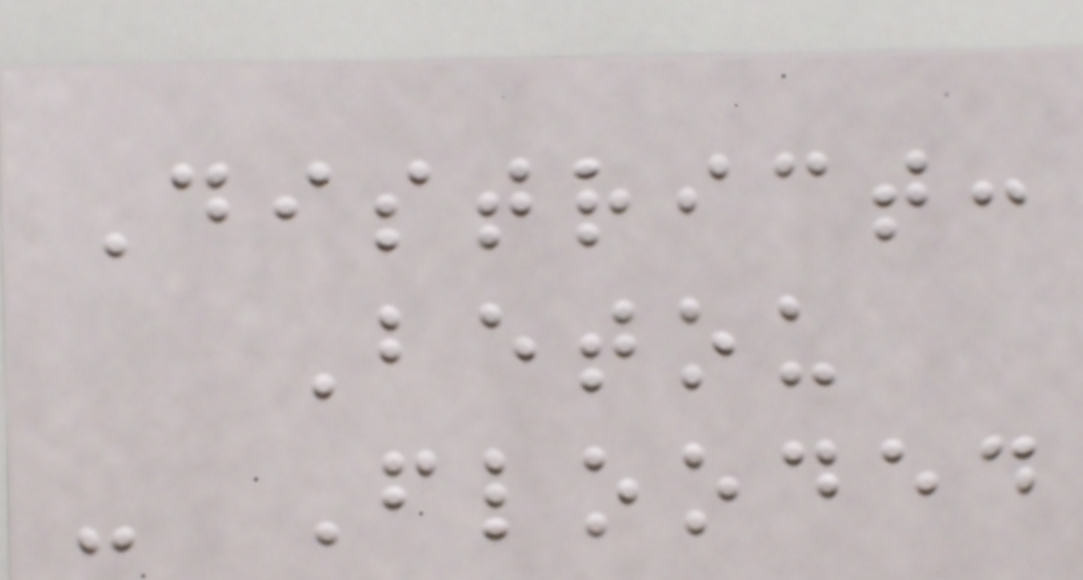District:
Betou
- Flooded
